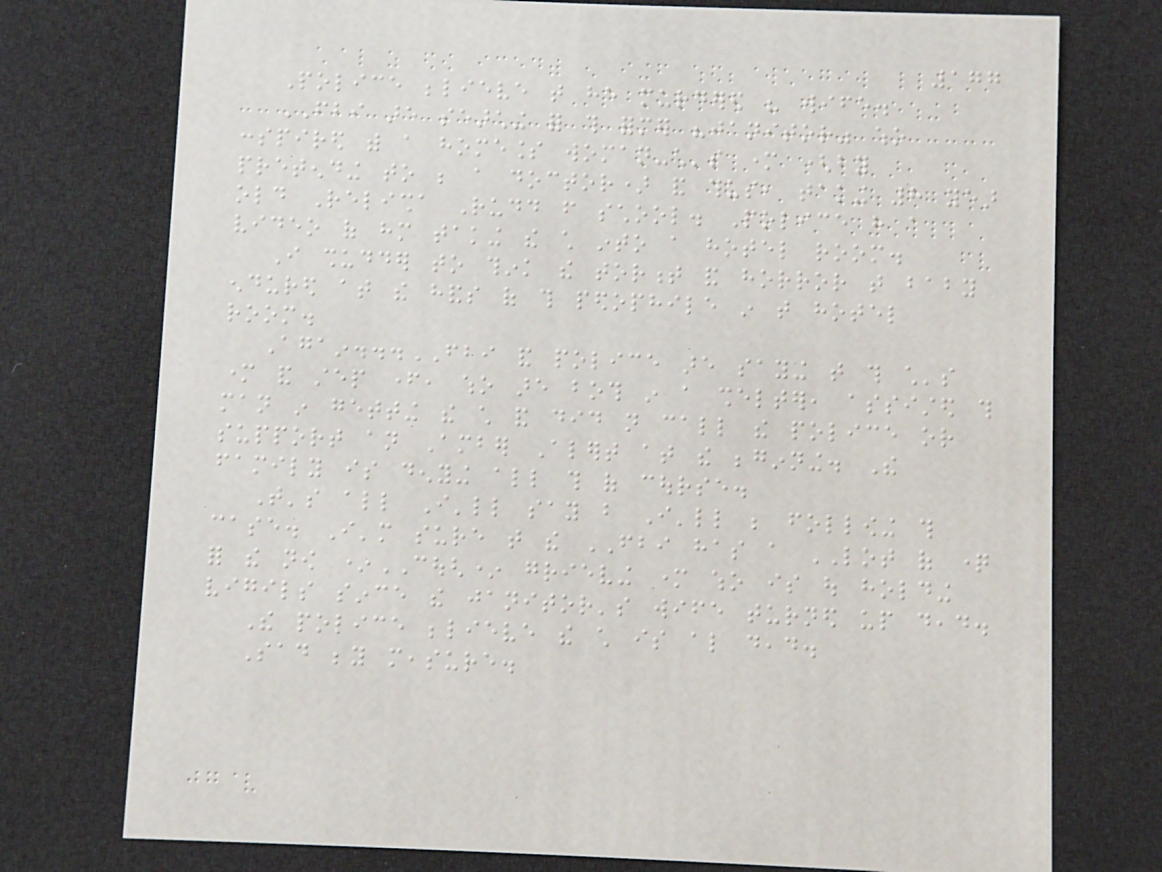177
Police believe that he murdered his wife.
FBI are searching for this former "janitor" who
conspired with a homeless woman-child's mother (by
pretending to be a doctor) and thus, taking 8 year
old Relisha Rudd from school. Police have a
video of him taking the child into a hotel room.
I shudder to think the torment and horror that baby
endured at the hands of this pedophile in that hotel
room.
Again...FBI and police are saying that this child's
mother and step father, who are both in a shelter, assisted this
man in getting the child and did not call the police or
support an Amber Alert at the beginning. The
family is denying all this of course.
That's all I'll say but I'll be following this
case. I'm sure that the FBI has a LOT of question
for the now *COUGH* grieving mother who is out holding
vigils since the janitor's wife turned up dead.
The police believe the child is also dead.
Sad beyond measure.
